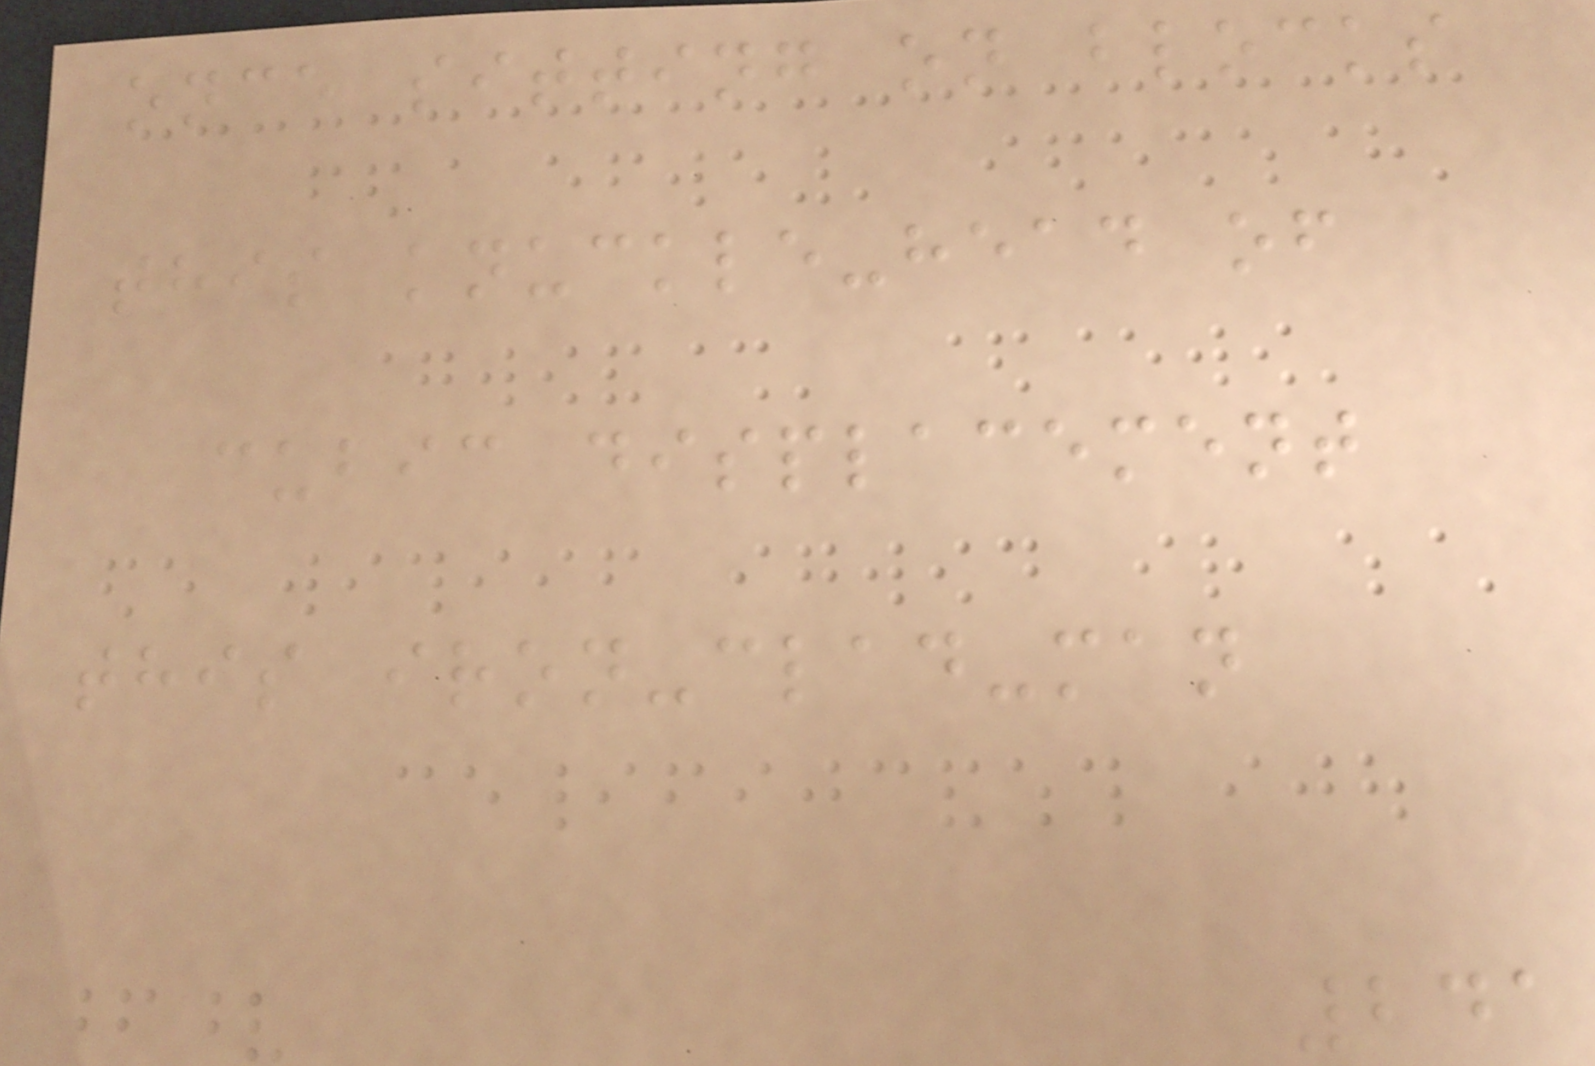once sitting on blocks
this knuckle-head of
cubic displacement
this iron-clad-man
241
